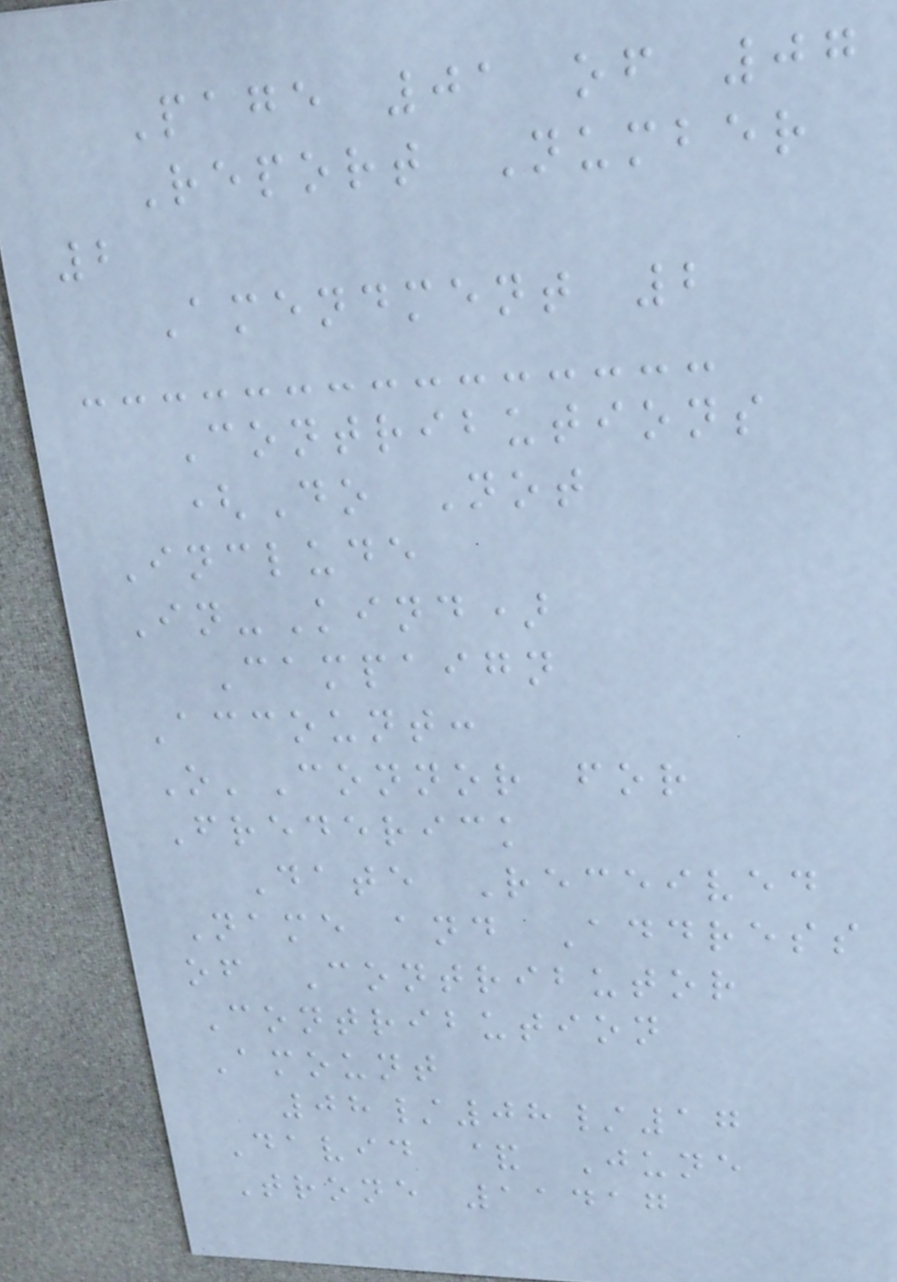Page 01 of 07
Report Number
2
Amendment 2
Contributions
(Do Not
Include
In-Kind)
Campaign
Account:
O'Connor for
Frederick
Date Received
Name and Address
of Contributor
Contribution
Amount
08/08/17
David & June
Trone 11417
